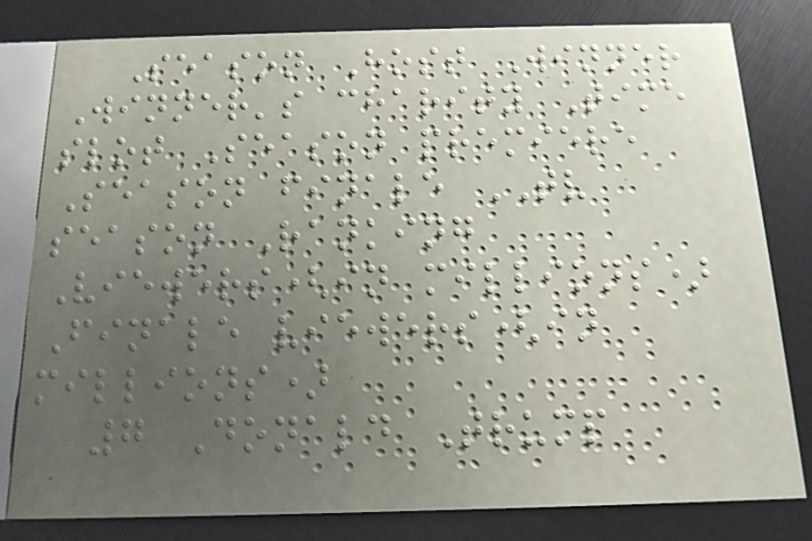Season Host Winner
Winner's charity Time
slot Season premiere
Season finale TV
season Ranking
Viewers(in millions)
Finale viewers(in
millions)
7 Donald Trump
